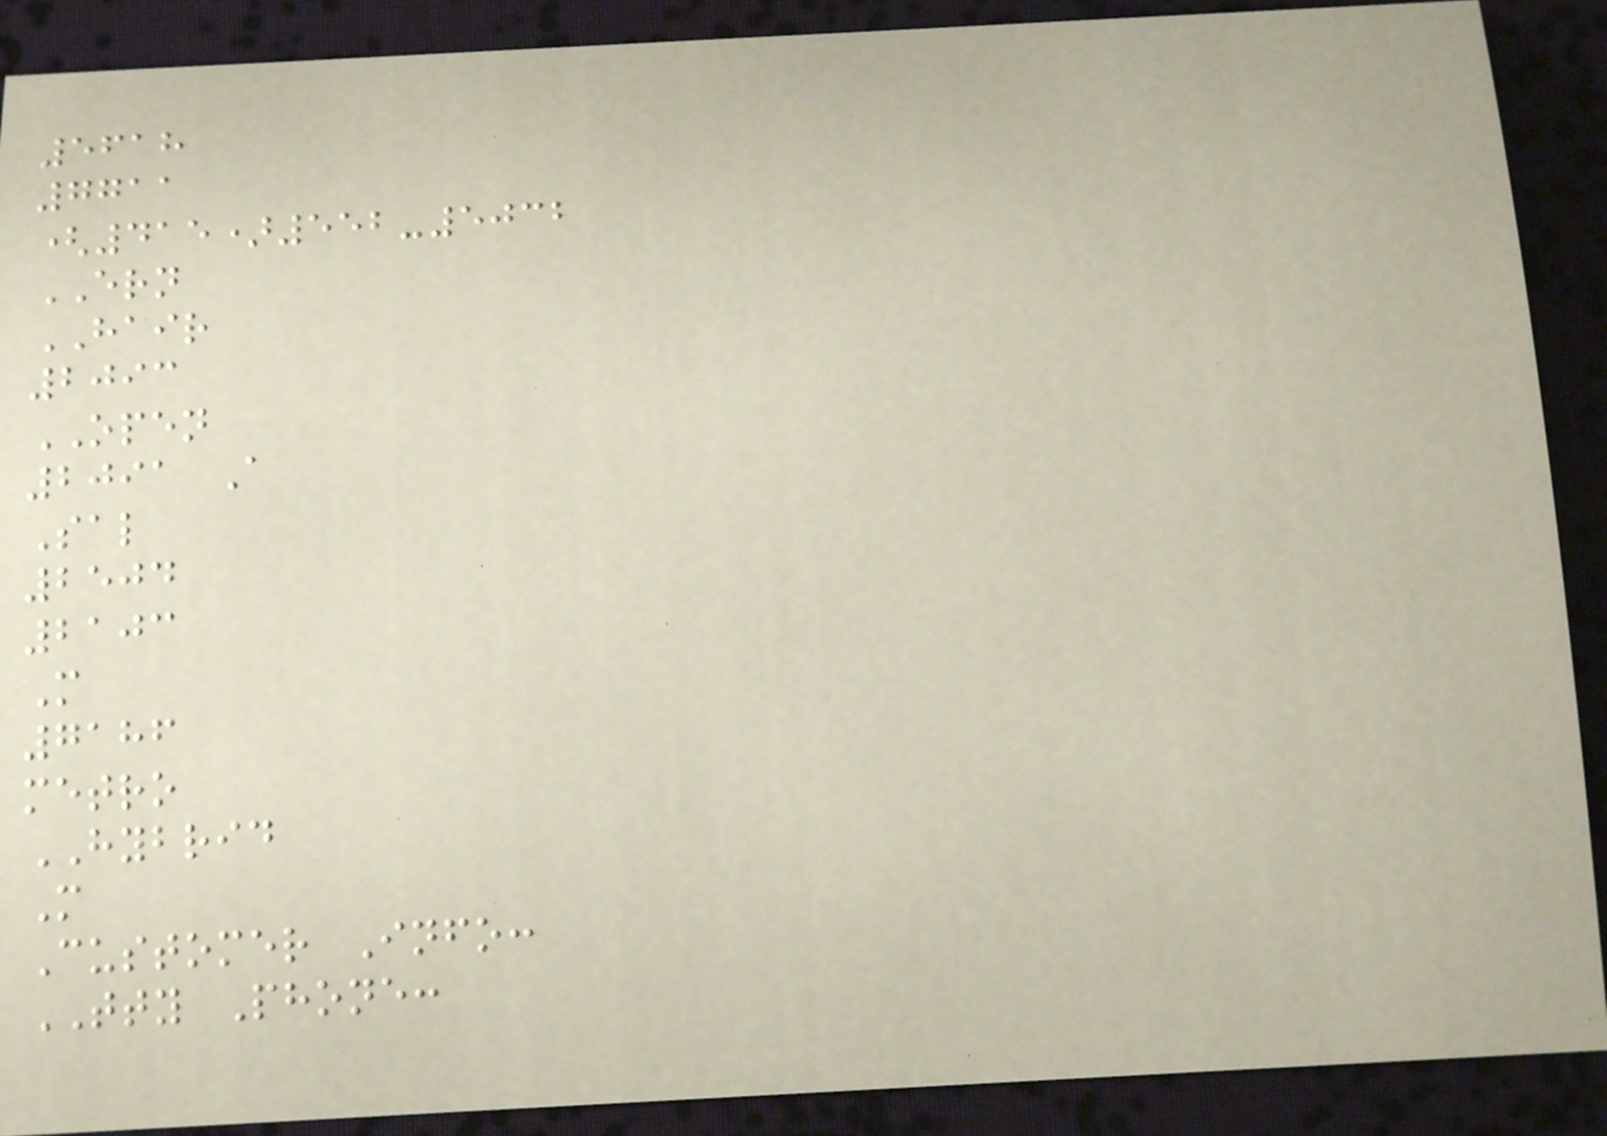5618
7711
(415)552-5032
ERN
HAIR
2093
OPEN
2091 A
Sal
2504
2103
M
7186
metro
HYBRID
M
Customer Info:
TTY Phone:
